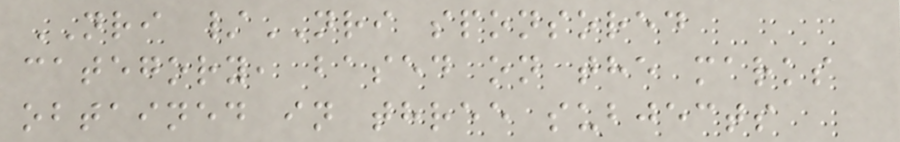NRI /NRI sponsored
category, based on the marks
obtained in three subjects
